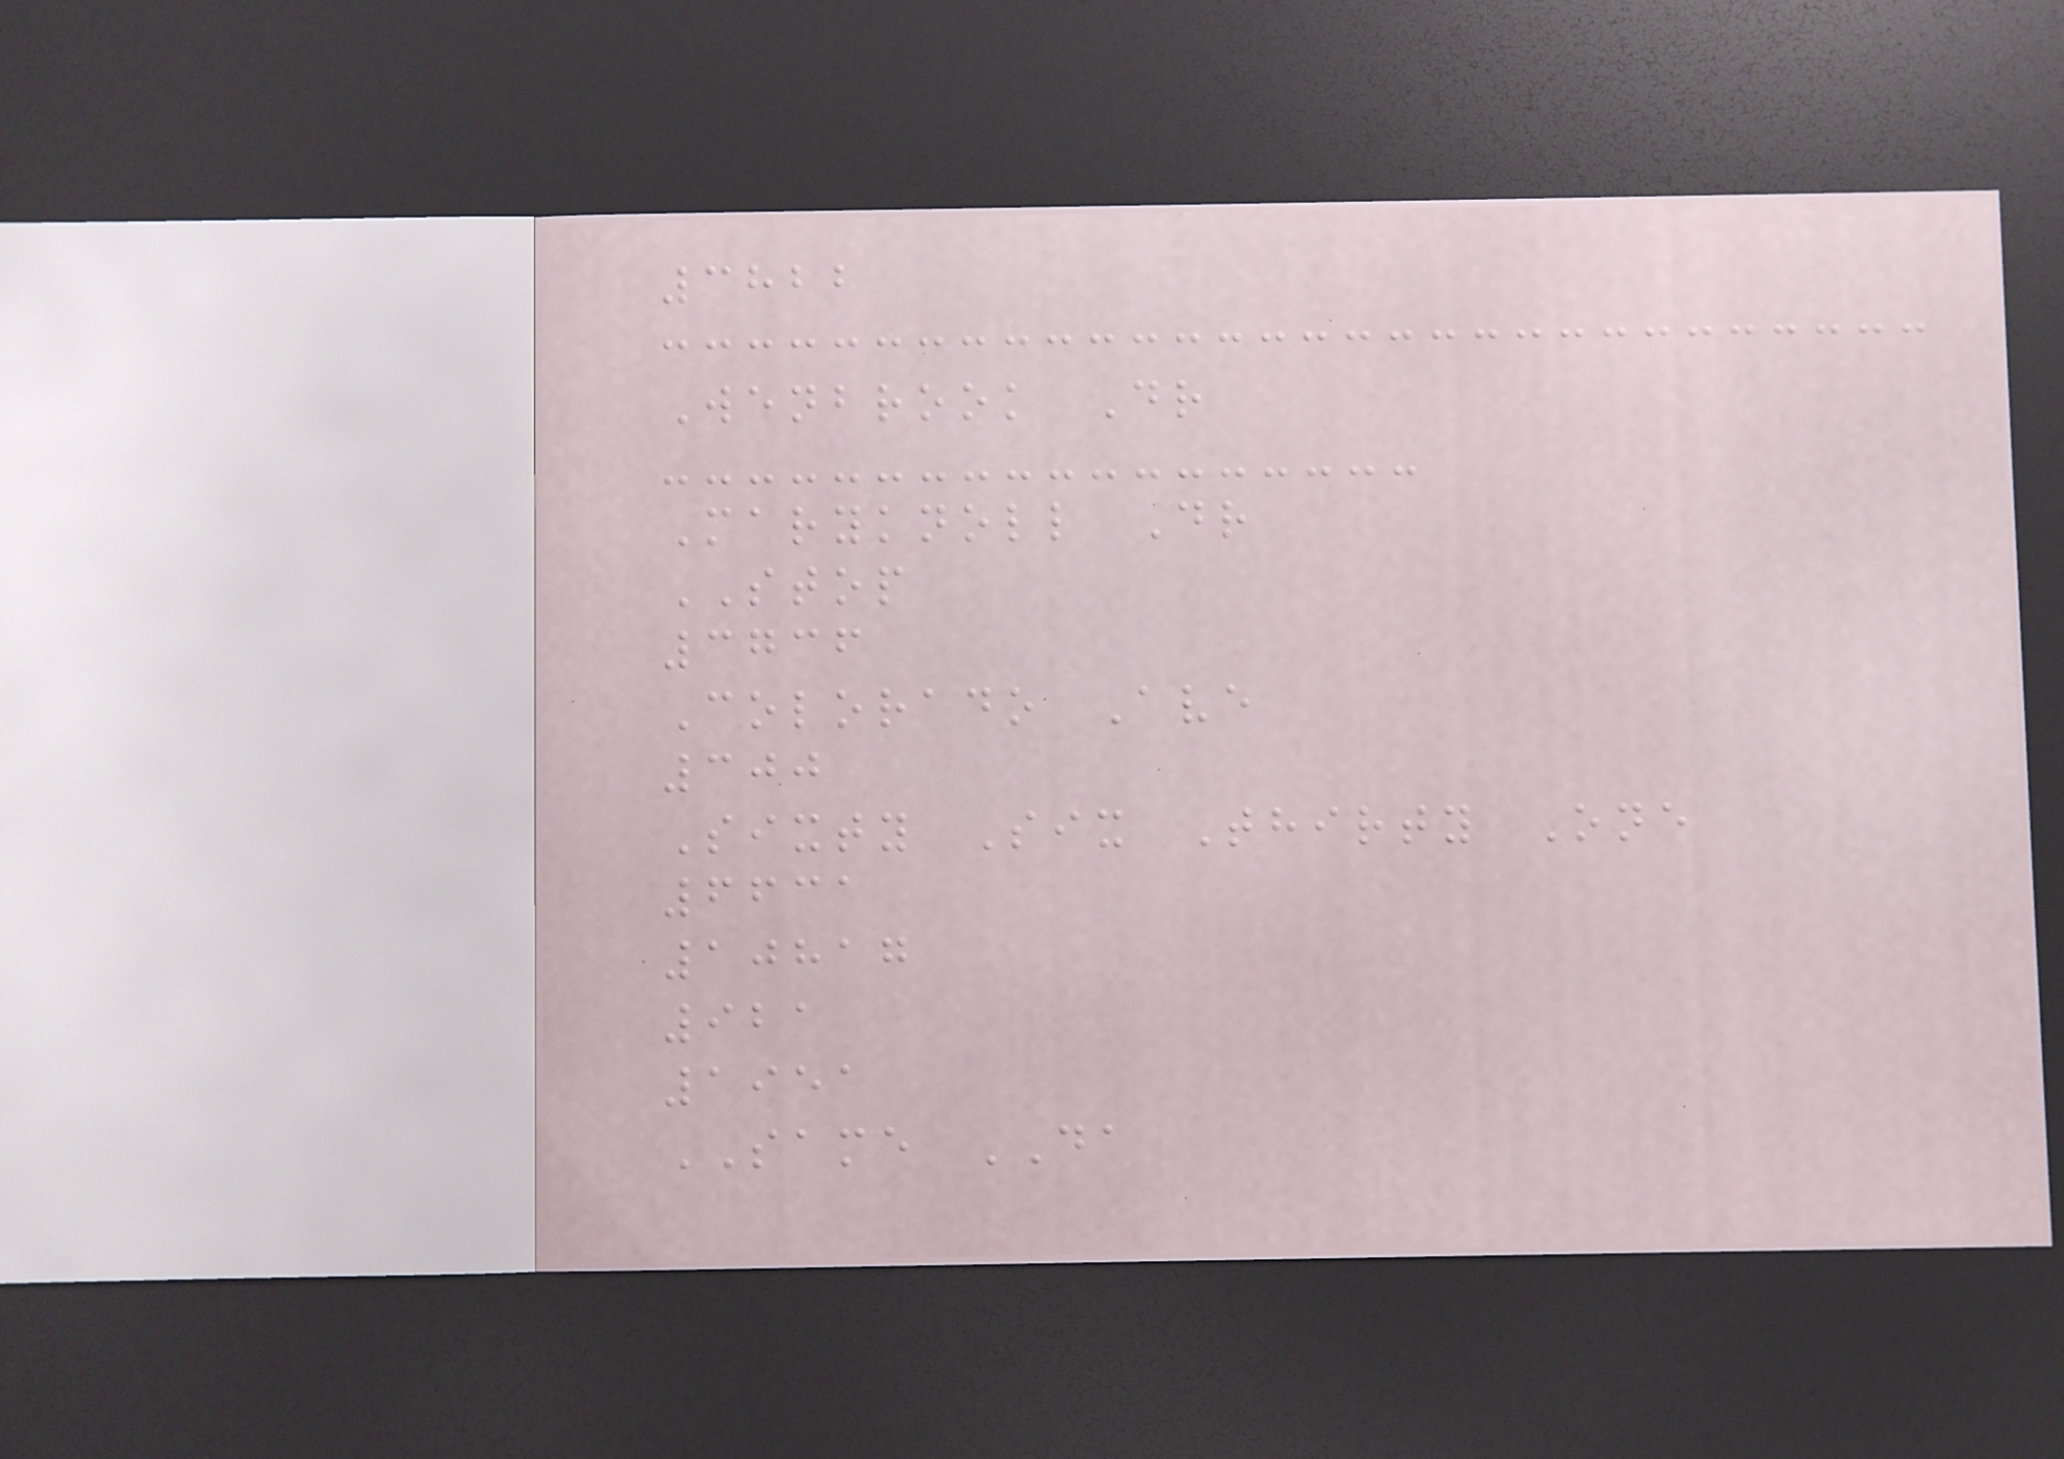3822
Wenbrook Dr
Maryknoll Dr
STOP
3736
Colorado Ave
300
Sixty Six Thirty One
6631
10817
921
1951
SAME DA
